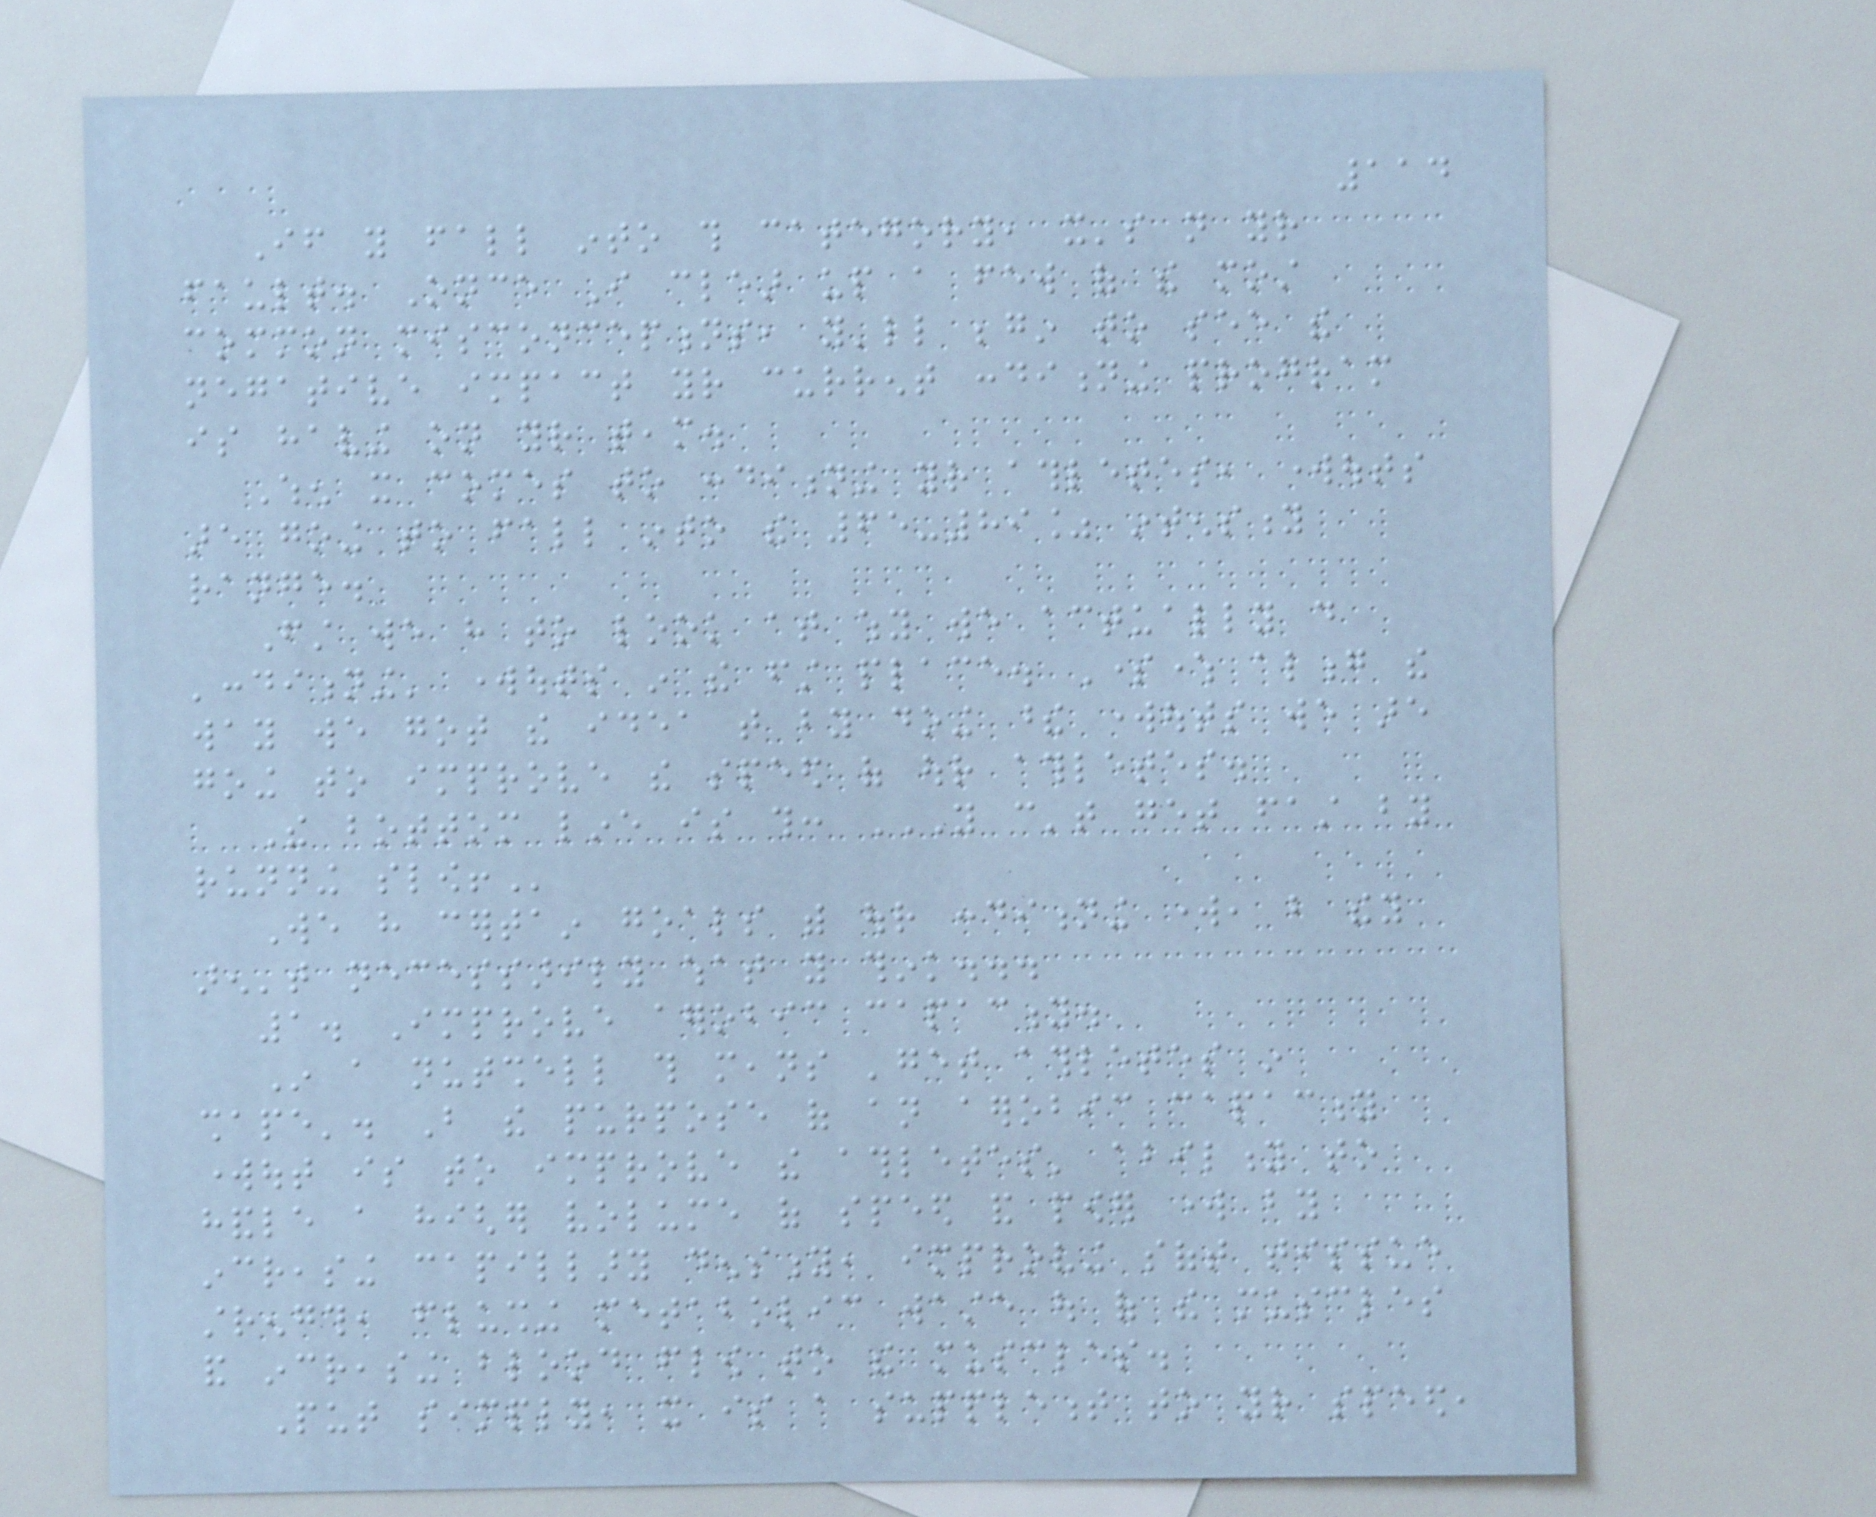114
If you fall into this category, it's not your
fault. Once I clear up a few of the most
common misconceptions, you'll begin to see the
negative impact your current conditioning program
is having on your team.
When it comes to conditioning your athletes, workouts
are going to fall into the 65-89% intensity
range.
First we have to look at why we actually do
'conditioning' workouts in the first place. Somewhere along the
way we got the idea that by doing these workouts we are
going to improve the speed of our athletes.
The bottom line is this: YOU CAN'T GET FAST BY
RUNNING SLOW!
We have certain goals with our conditioning work, but they
aren't necessarily what you think...
1. Improve aerobic capacity.
In a nutshell this means 'get athletes in
shape'. But the purpose of an aerobic capacity
workout is to improve the athletes' ability to
handle a higher volume of speed and power work by
increasing capillary density, improving soft tissue
strength, flushing metabolic waste out of the muscles
and increasing blood flow to the muscles.
Put simply, it is a supplement to your speed,
